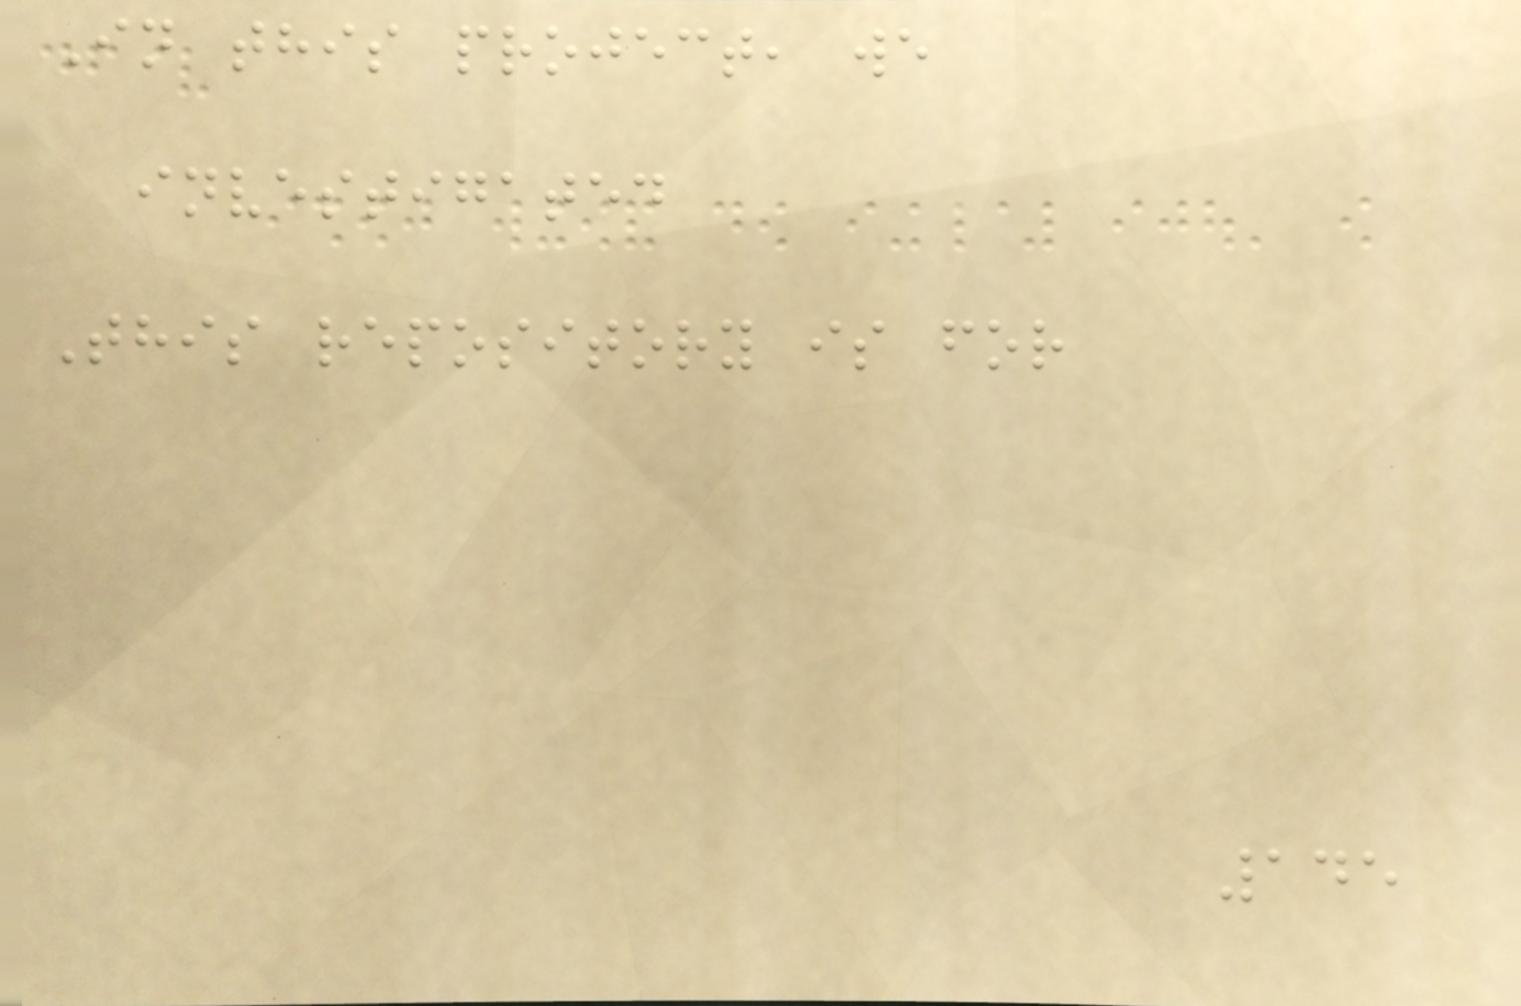In this project, we
investigated
This repository is for
145
